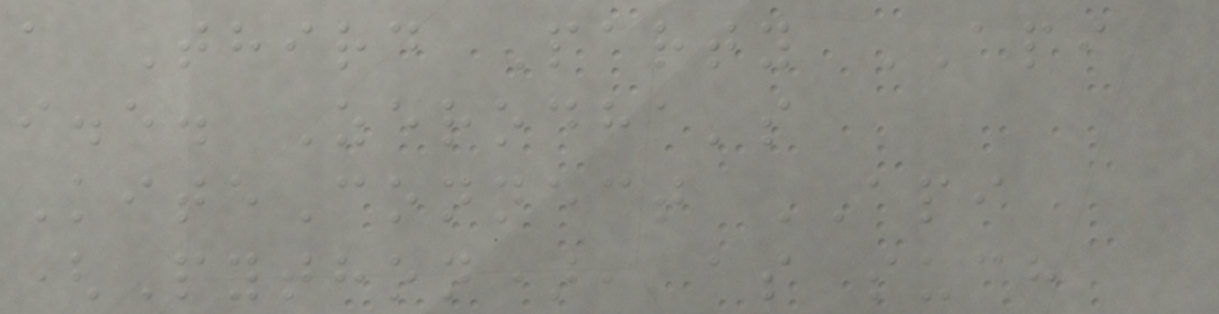a Third Party API
i.e. Zerodha's
KiteConnect API
(Python), as such
